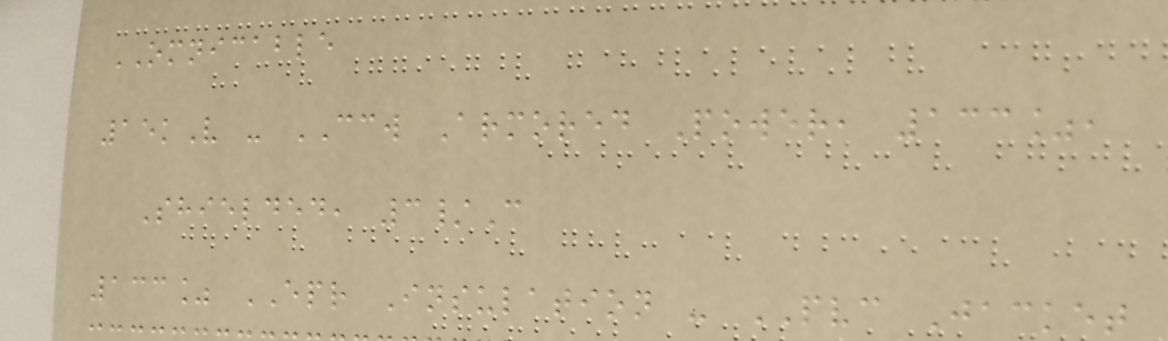OMNICABLE
15kV - CCW Armored Power, 133%,
Shielded, 3/C
133% EPR Insulation - PVC Jacket
